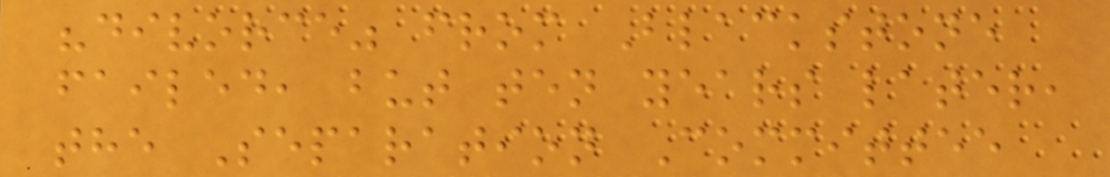"divorce" from Blackstone
failed, but ten years later,
the Separation Committee
